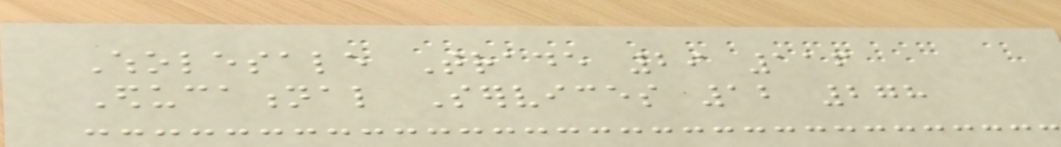Wholesale Trade 29 116
Educational Services 12 278
